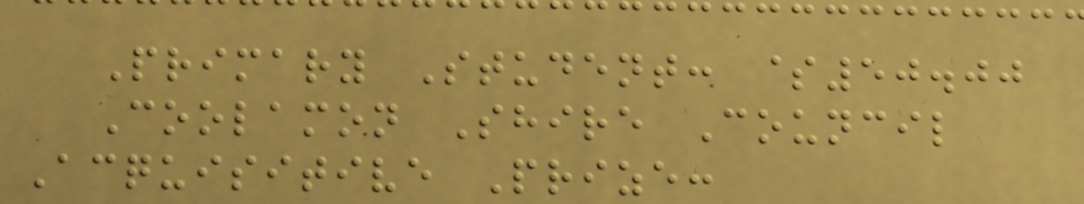Primary Student: $50.00
Coolamon Shire Council
Acquisitive Prize:
